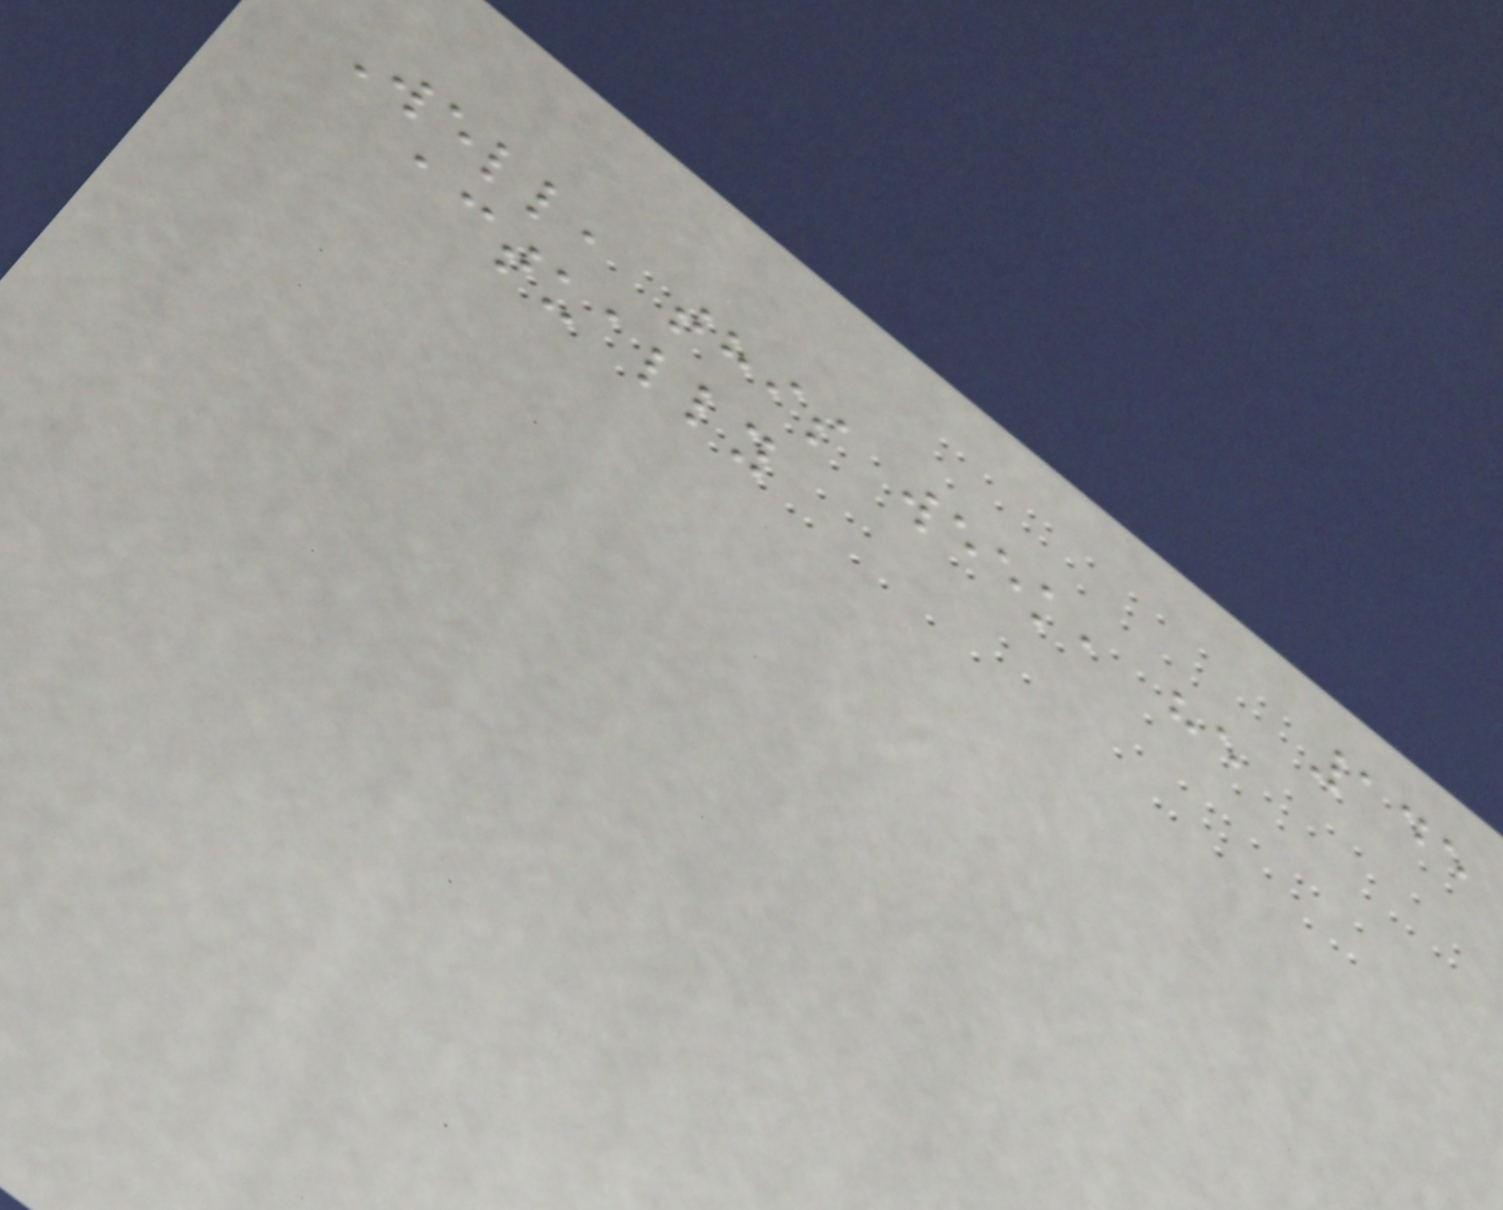145
Well, this week, he
actually
